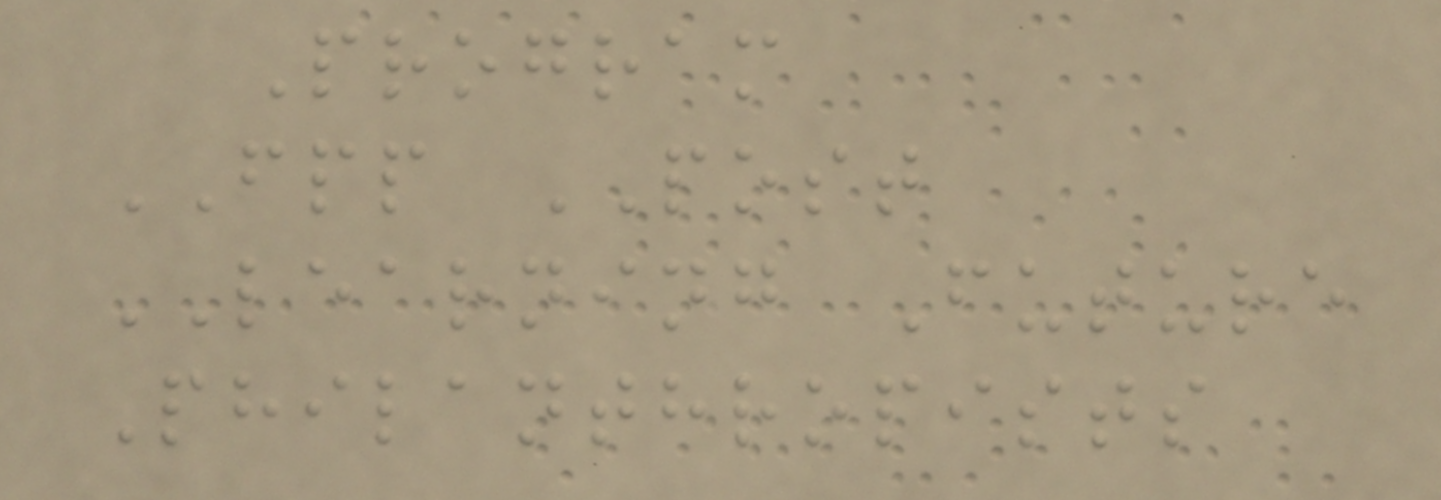Program
FPP POST
LEARNING Future
Philanthropists
